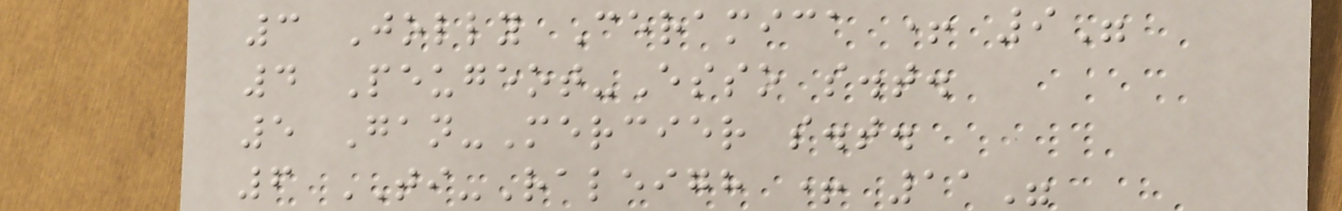3 Jolly Ceramica + 9"
4 Peugeot-Esso s.t.
5 Gan-Mercier s.t.
6 TI-Raleigh + 11"
